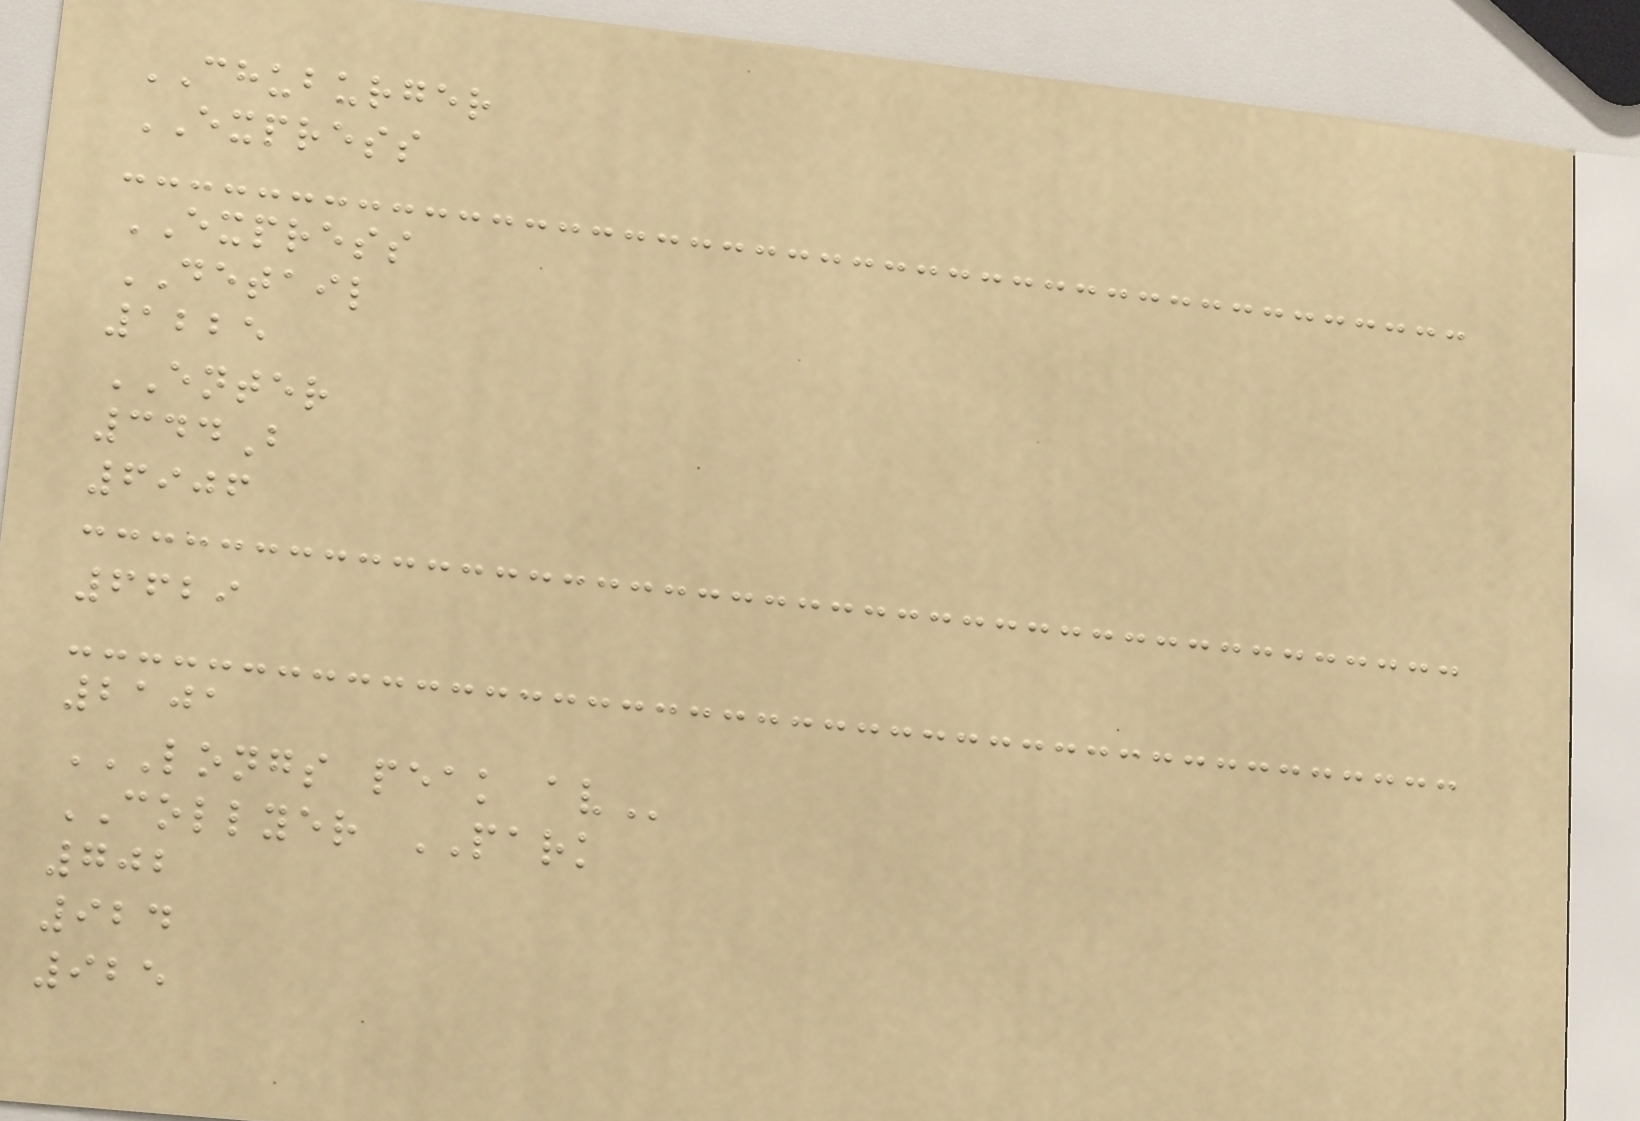CHUBURGER
EXPRESS
EXPRESS
DETAIL
1225
ENTER
344B
6906
6629
2101
LONGS PEAK AV
COLLYER PARK
702
924
925
